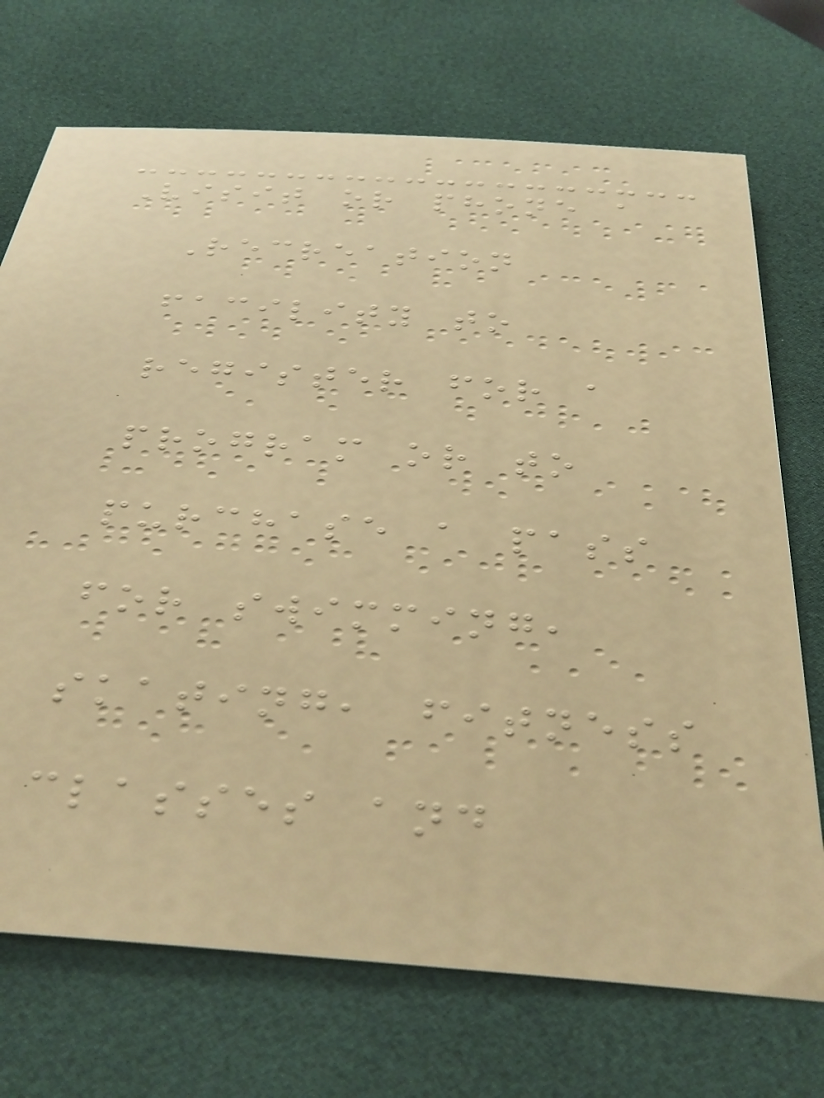Visit or phone a
Recreation
facility to
register for a
program or to
purchase a pass
for swimming,
skating, fitness
classes and
